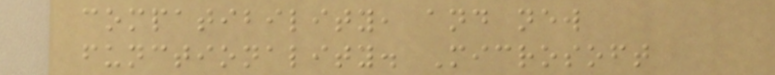compatibility, and new
functionality. Microsoft
